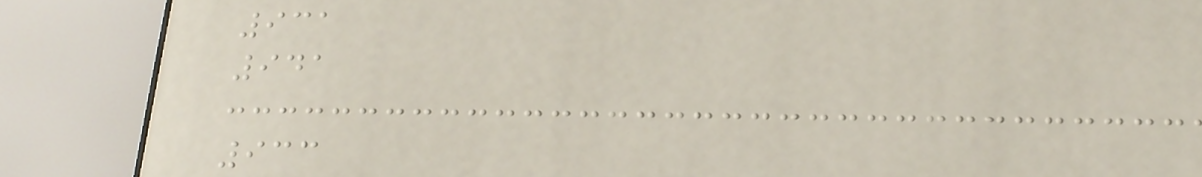931
941
933
